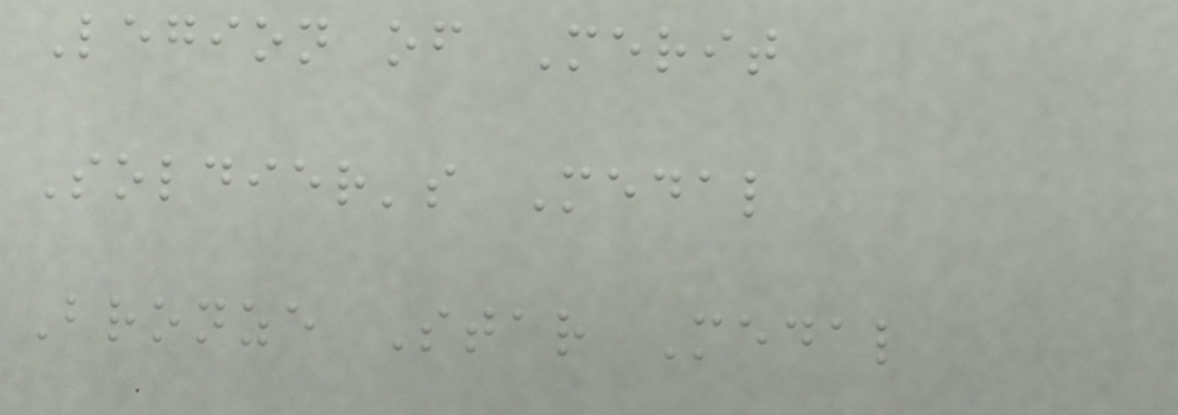Legion of Merit
Soldier's Medal
Bronze Star Medal
